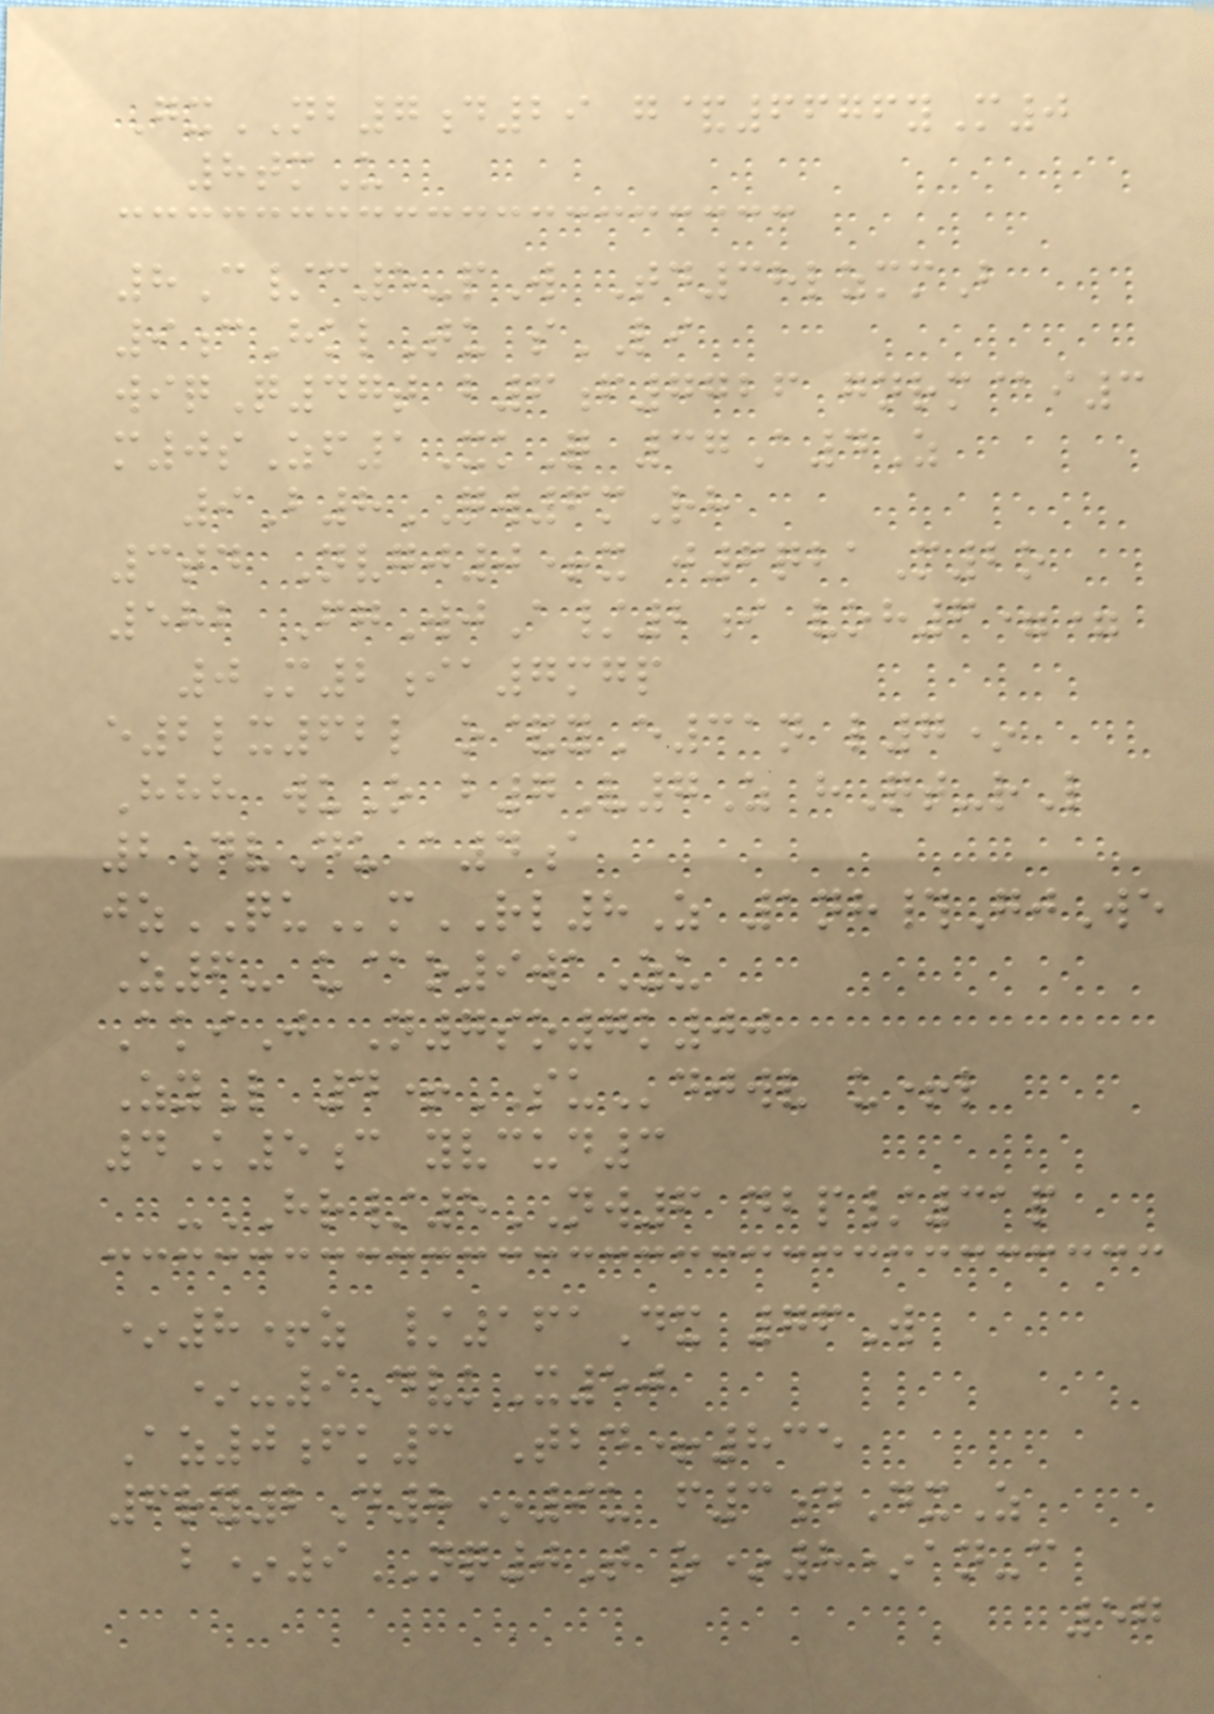GxNB7d29 g&6676yM0
8tmU
8C/c5-pW Td38lzmmB
9cHklTu sLI
wiqQ47t b6f7726 gnrm@i3
m0sZf1XkQ 37A4Z
9B8QW6mRh
3td Nvgj0+x j6qbaM2o
582 FgWjA/2i voh6==
0M2ia7mgp
e2lx62l o&yE31n l7*
Hhh wuO b7V7Z hQt-rL
2dvDu a4a
jzQUmRL8Z 1nh#GjWe
Z6- u@o9waZu
AkiJ N7so7k00
ZyL 4+SUdjwv u+l
4K5c yvcud3
-HR/5NW6 dbp/31p
*8+z /161Dx 76W
*-9DvkX50
Az0fk3 Tbd+835
6ry2D8*9u f3dDxZ
b*9NQ0T o*8*an-c
57
